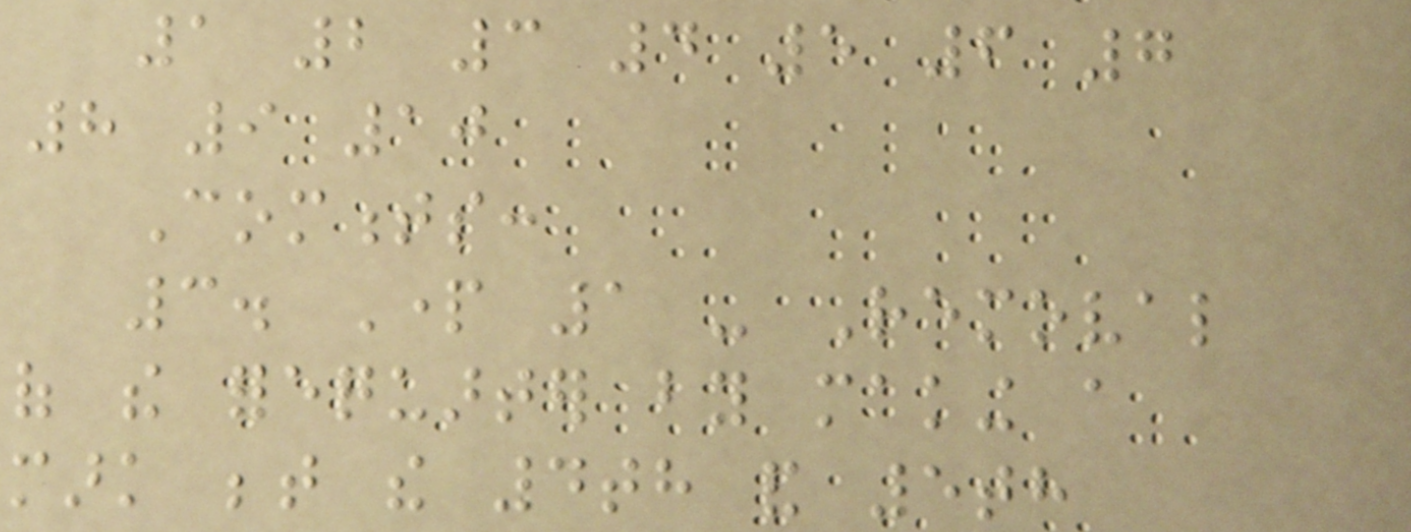1 2 3 4 5 6 7
8 9 10
Comments:
3. Part 1 - Removal
of the forequarter by making a
mark between the 4th and 5th
